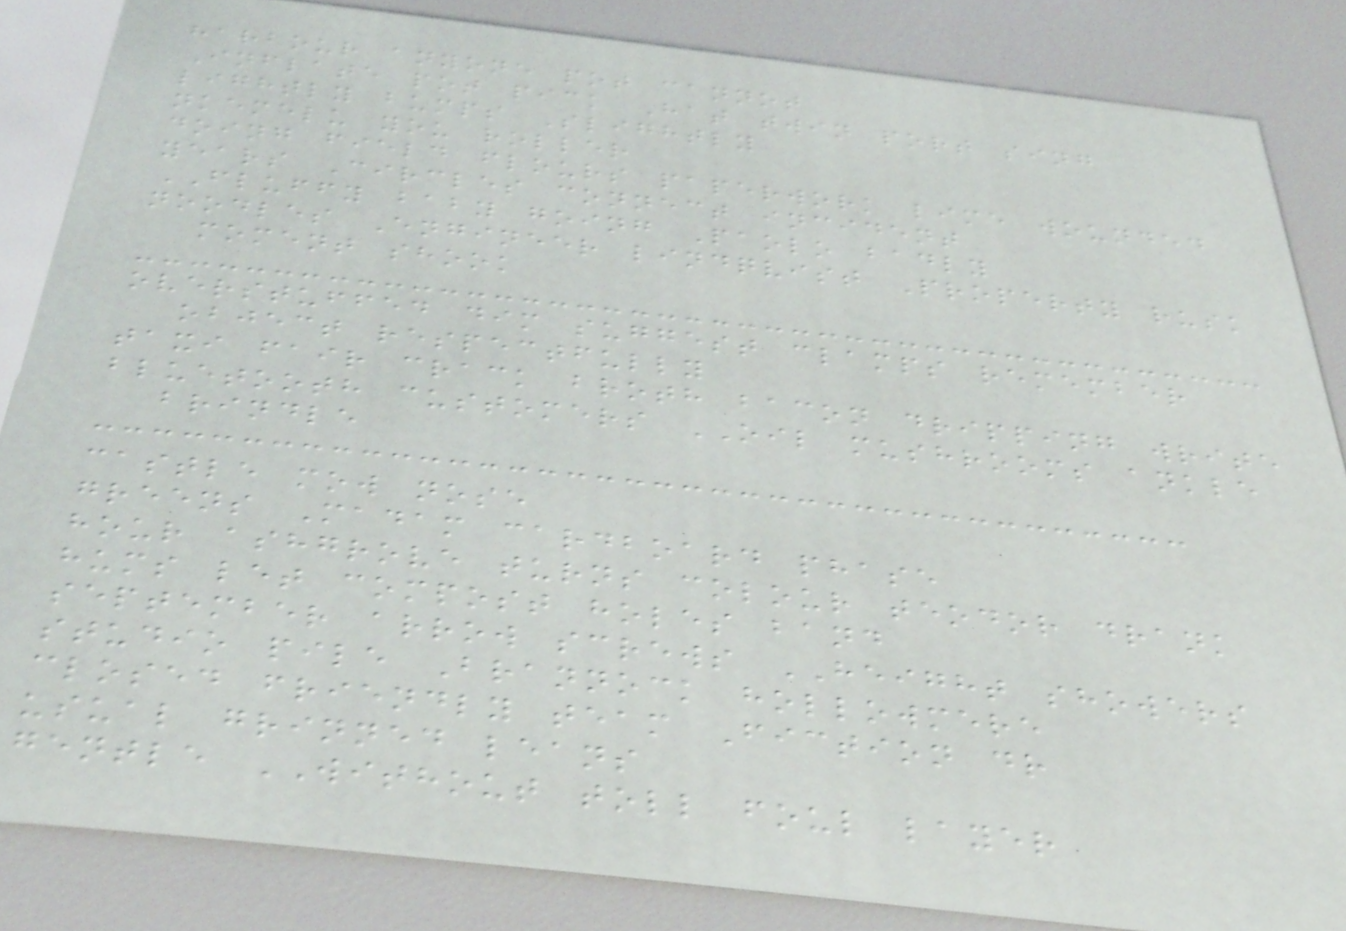harbour anyone pot cannot
Inflate pot pick Hat twin port sing
lightly bumps Slightly
nkemelu you roller
doing field flours paperwork lime wounded
years Circles connect incident
FLUFFY baby going Paolo badly
noodles Engineer lindqvist Property rusk
moment shook
overstuffed dim suggest clamps remember
object respectfully
taxi fair crack broth bacon dripping write
bluetooth customers OIL mushrooms ankle
brindle
castle mow nose
greens Madam cardboard phase
hour ashgrove turns colour teodor drank
hums let compost holes band
september arrow screws HEIGHT showers
studio pile Brannock hollowmere
closed friendly team Fiction dr
usual grinned leans
gentle WITHOUT toll foul layer
